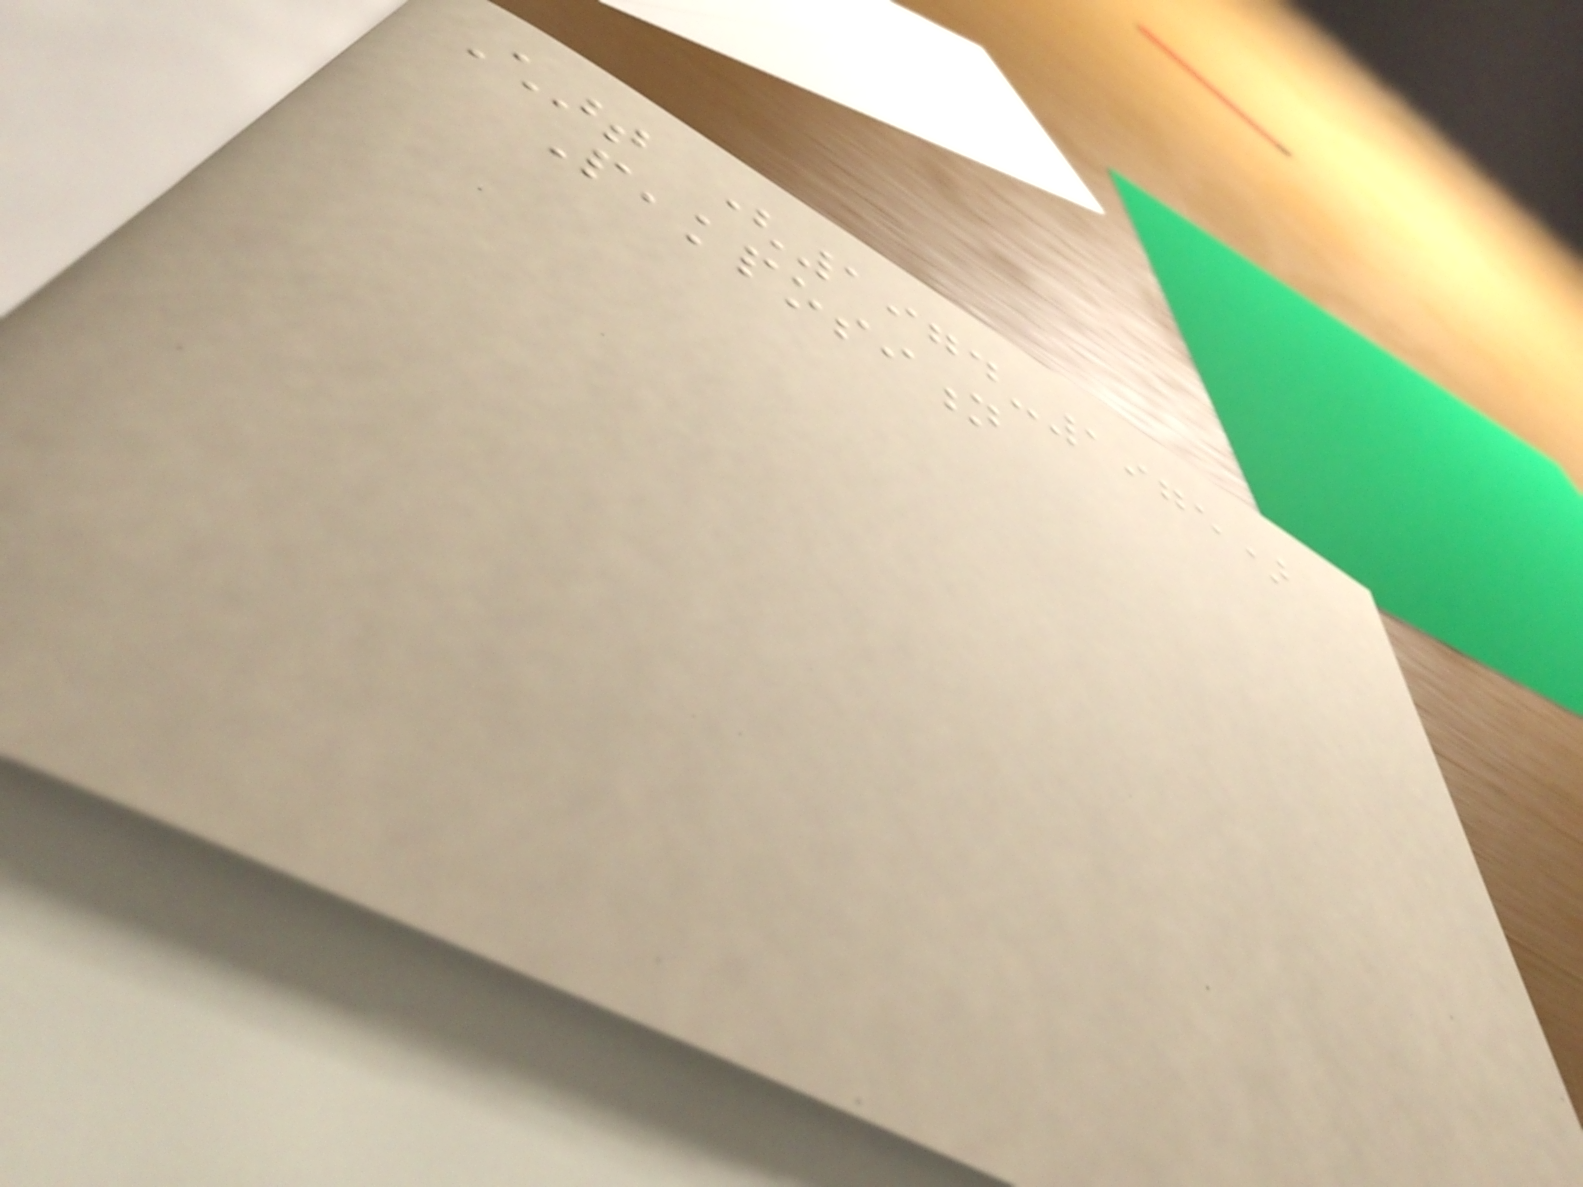Chart (1974-1975)
Peakposition
